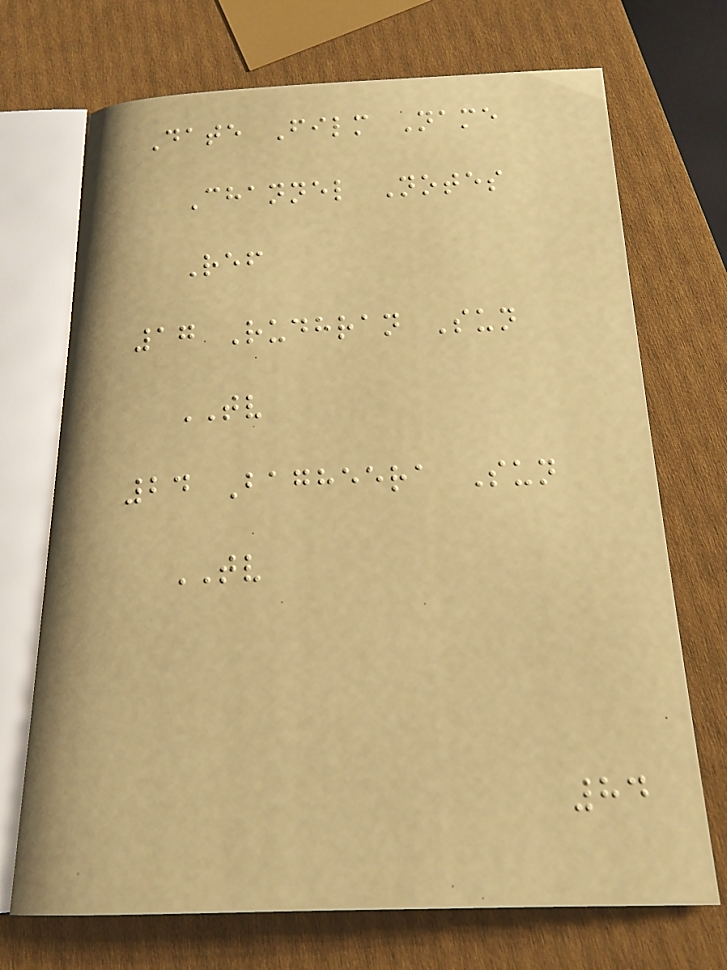Date Film Name
Channel Notes
Ref
17 Rudhran Sun
TV
24 Bagheera Sun
TV
84
